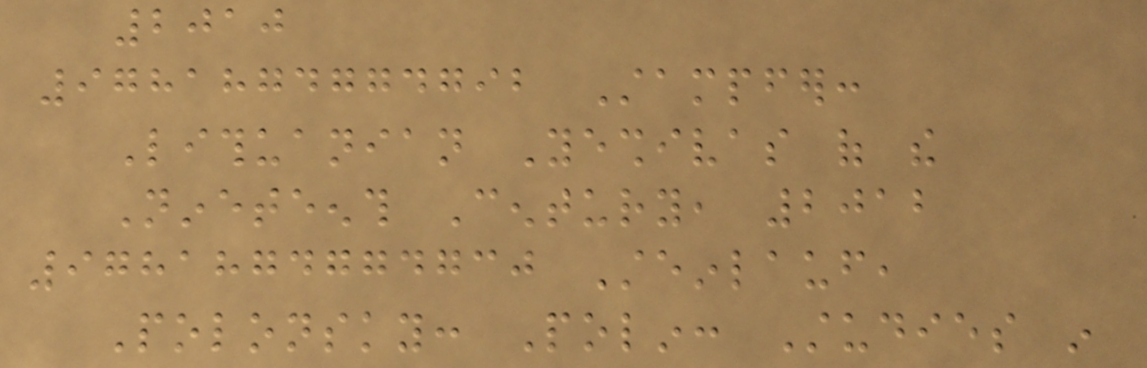2010
9781874774792 Stampfer:
Lithuanian Yeshivas of the
Nineteenth Century, 2012
9781874774730 Steinlauf,
Polonsky: Polin: Studies in
